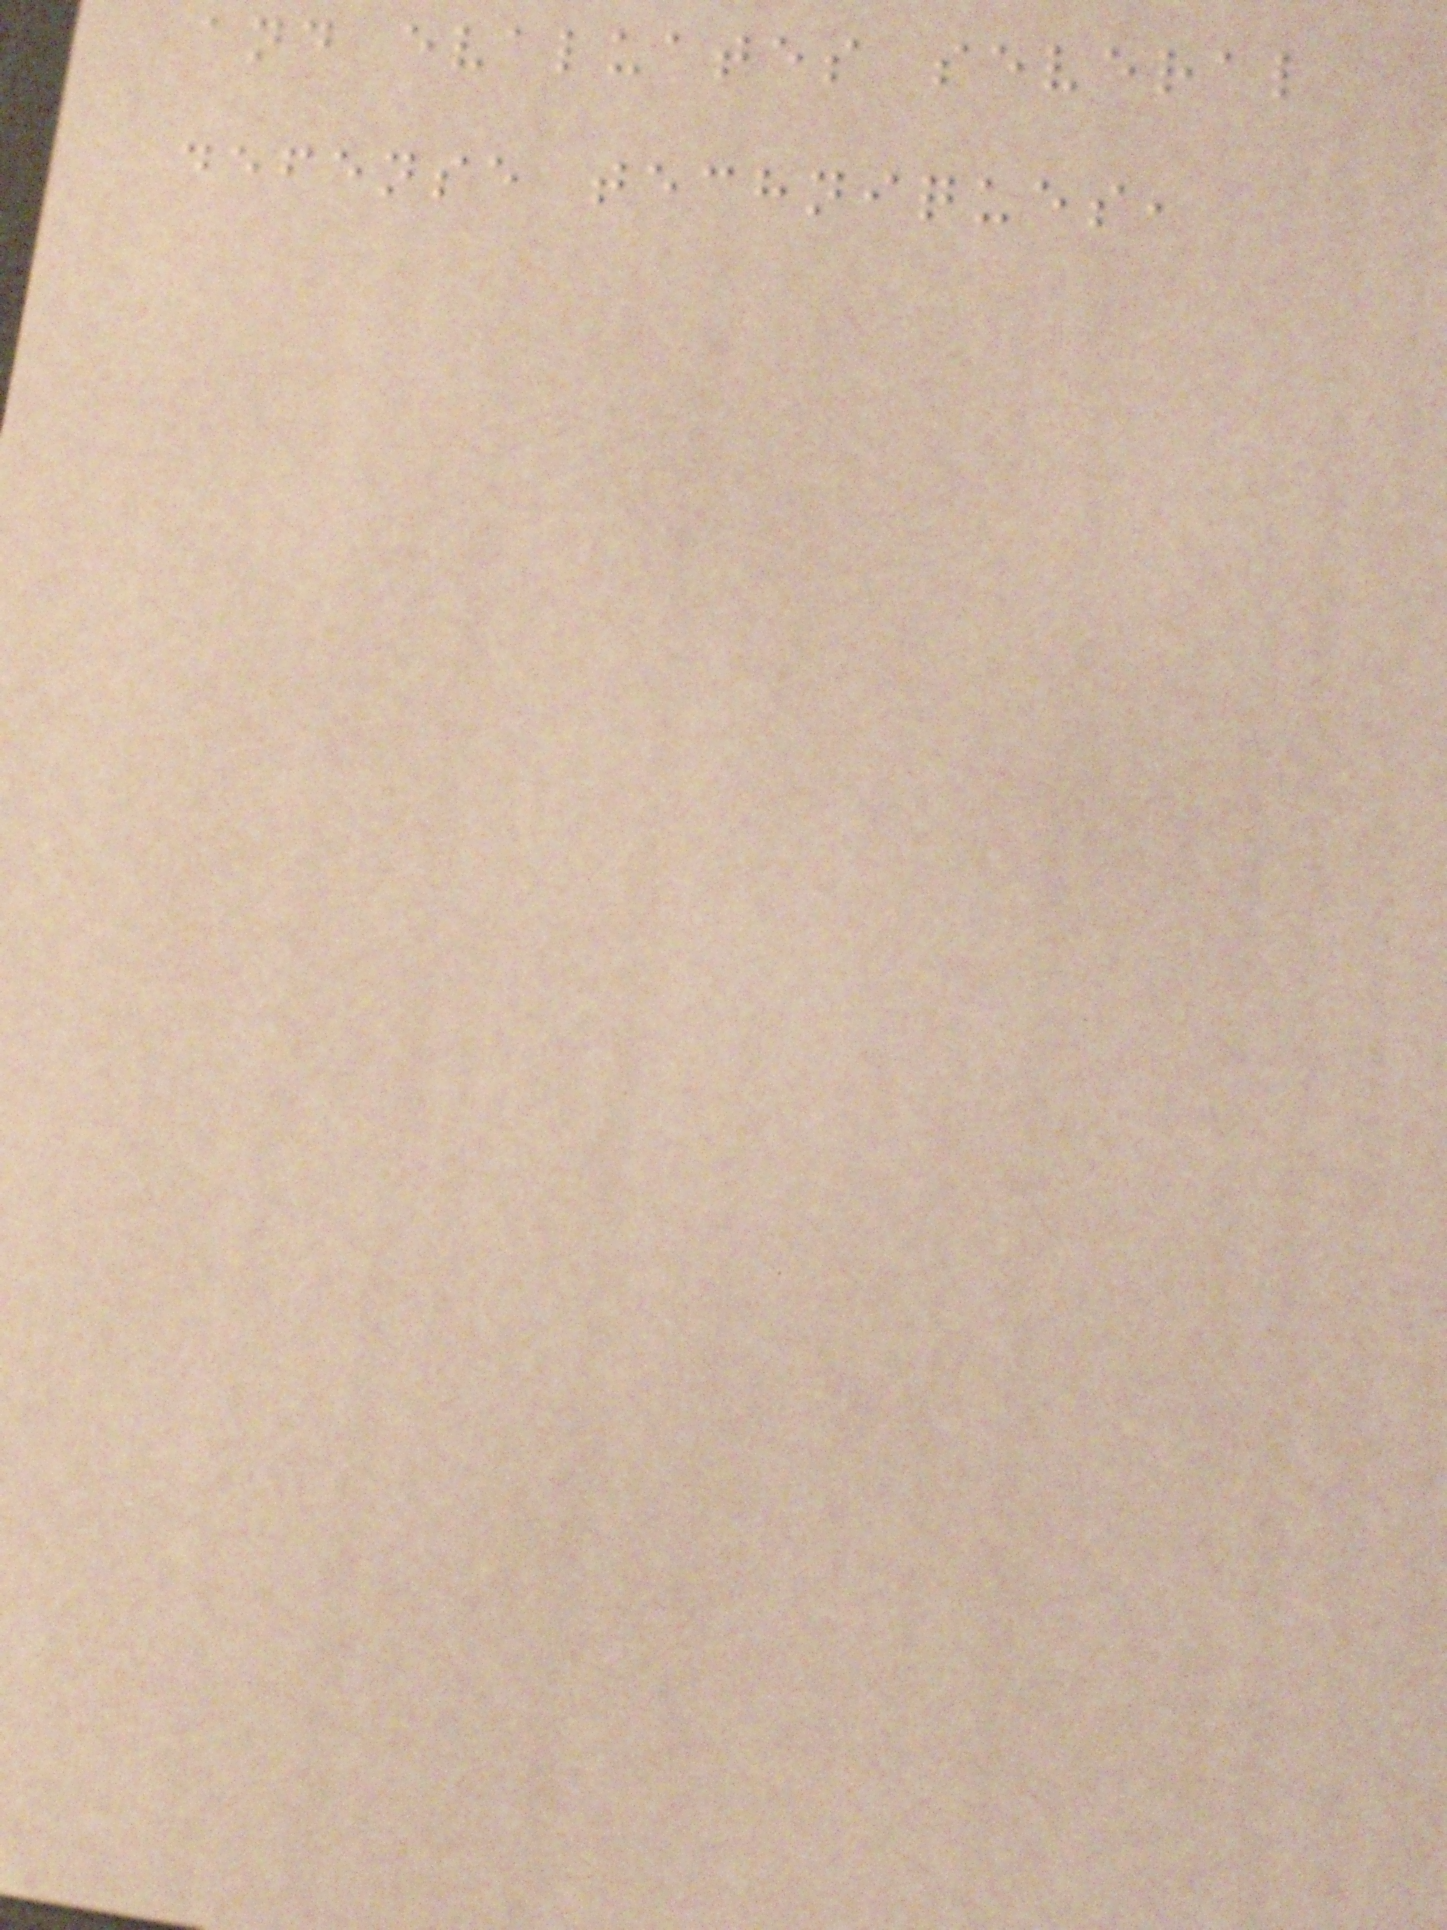and evaluates several
defense techniques,
